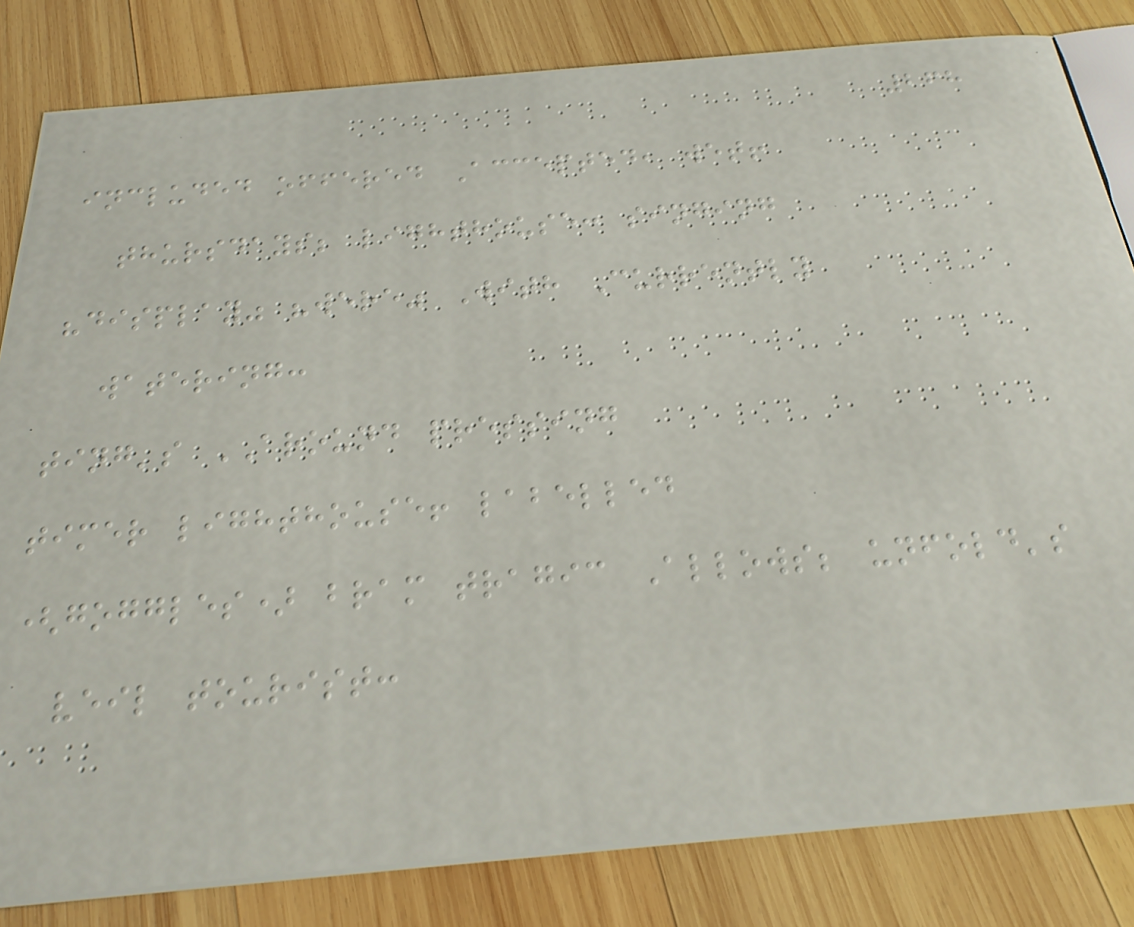268
included offered Accepted, wet!
thursdays; lighthouse: singing
"display" "were" With Currently
watering:
ting's AROUND pressing
timer lighthouse! labelled
(goggles) bram tragic Allows; unfold's
veil tourist:
